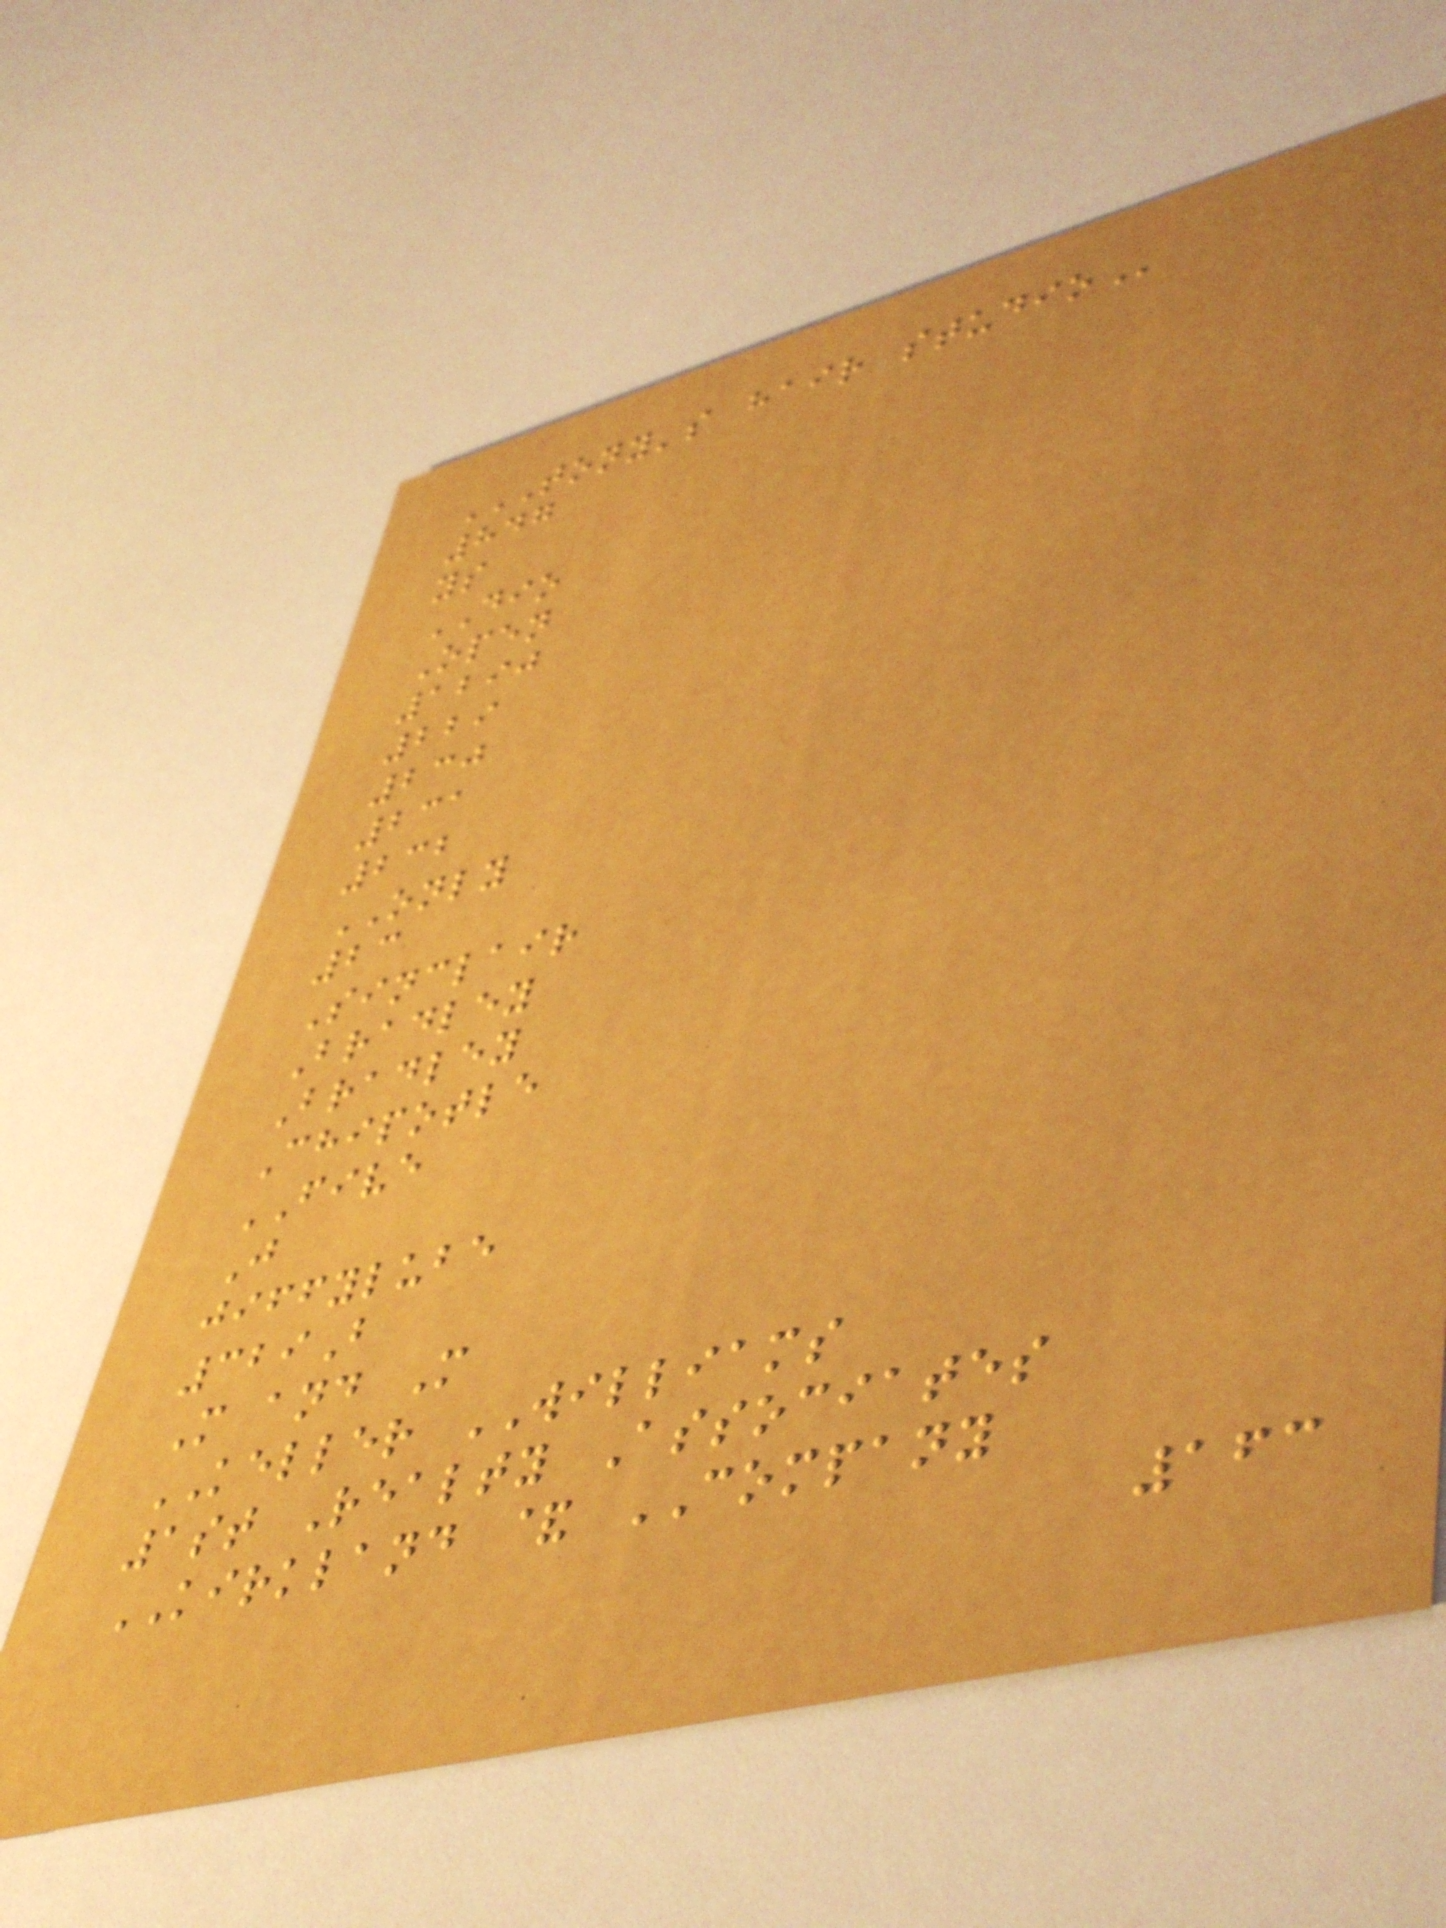TONY'S HAIR STUDIO
847
ys
DIO
Open
1290
229
230
231
232
ONLY
23
Sinclair
Bradley
Bradley
Chipotle
FIVE
J
jiffylube
329B
M and M
KELLER WILLIAMS
1st Realty Associates
KIRKLAND & COMPANY
163
